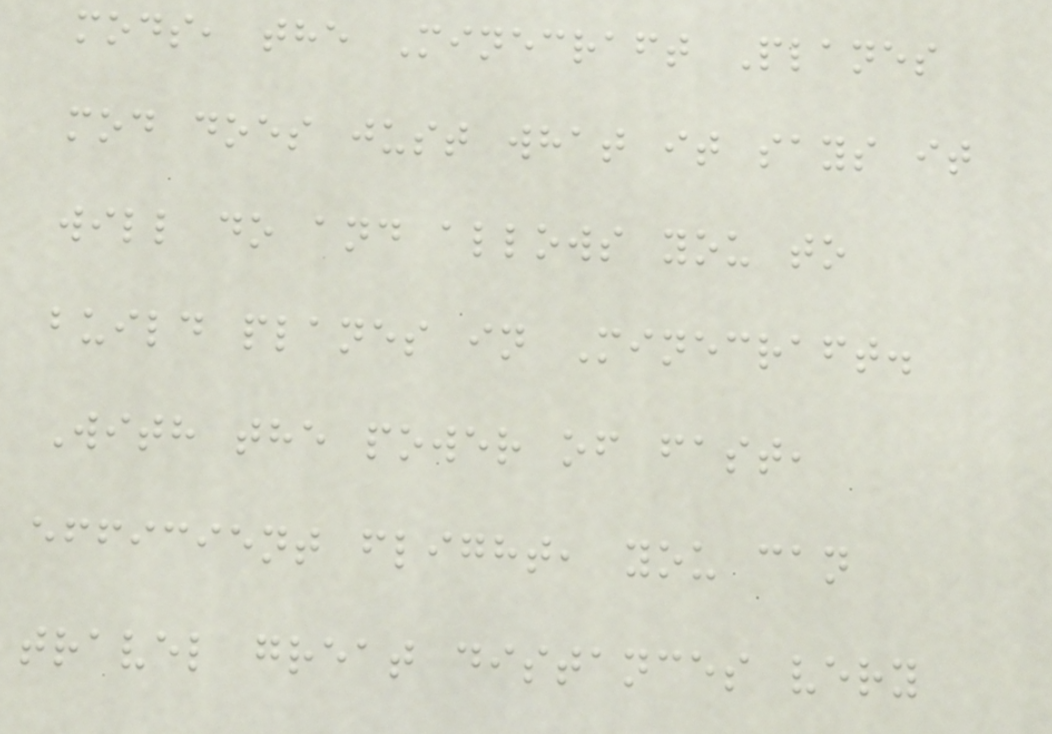mods, the Minecraft Planes
mod does just what it says it
will do and allows you to
build planes in Minecraft.
With the power of fast,
efficient flight, you can
travel great distances very
